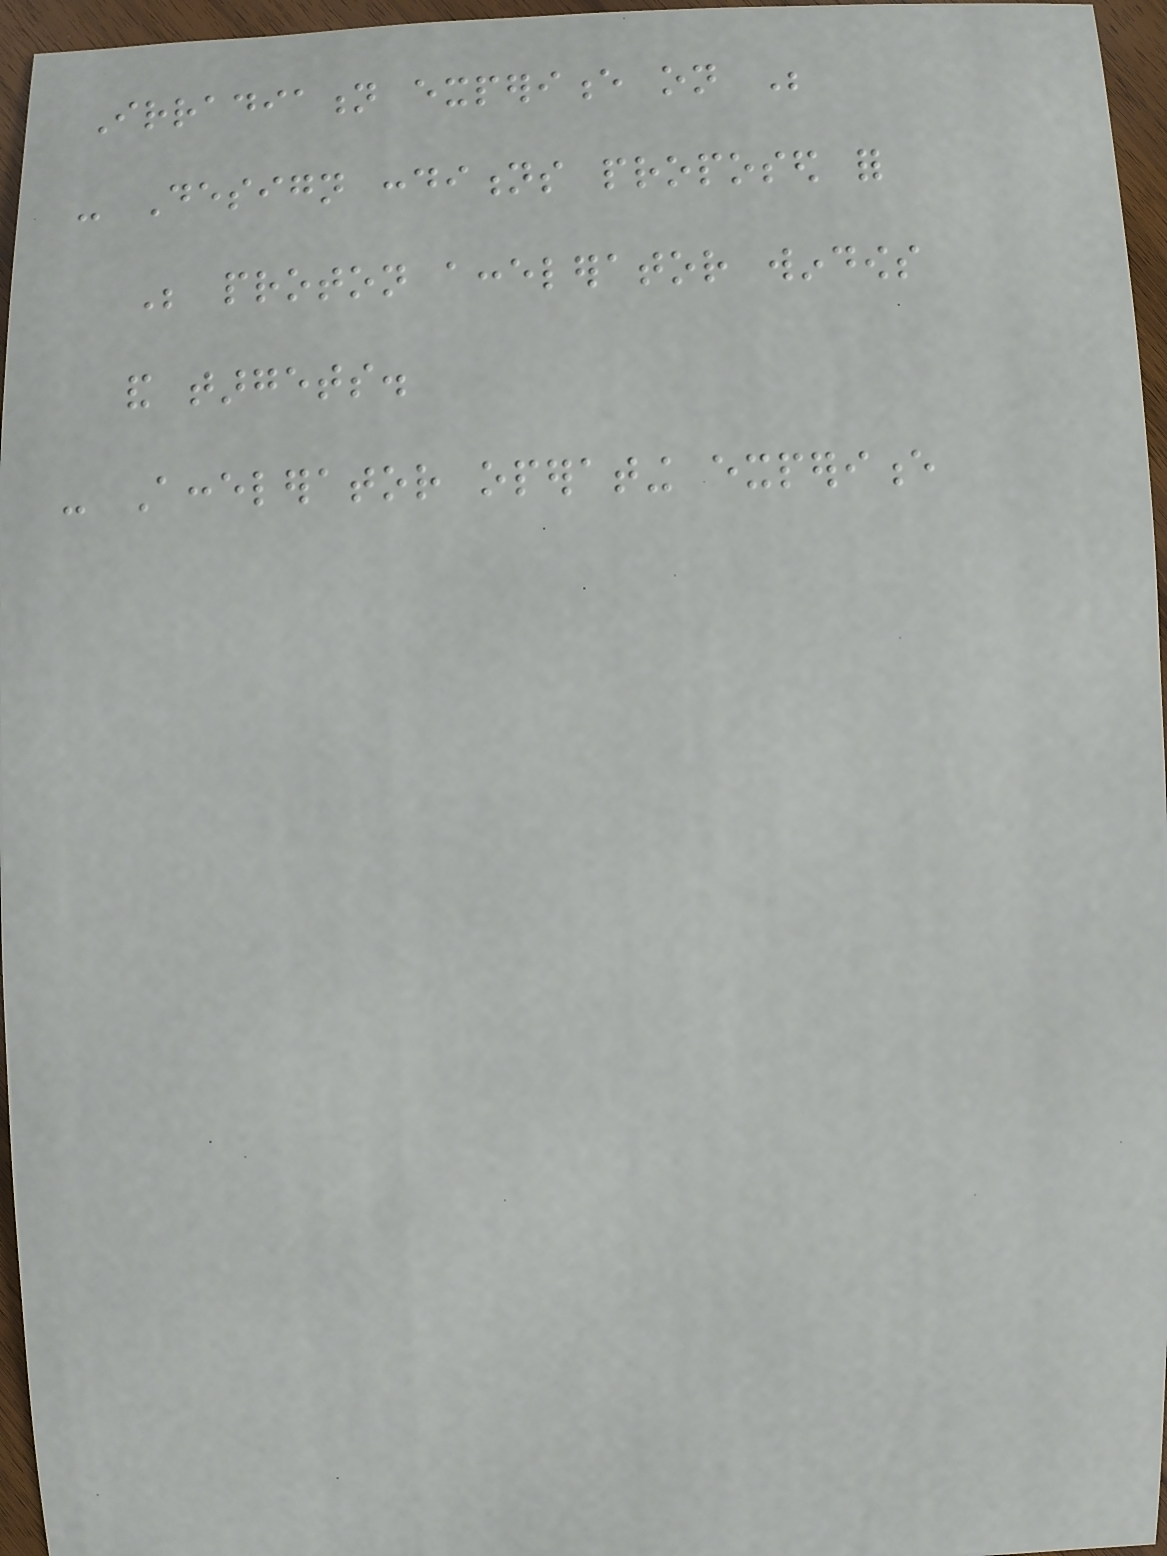Irradiation experience on Be
- Design conditions proposed for
Be proton accelerator windows
and targets.
- Accelerator operating experience
